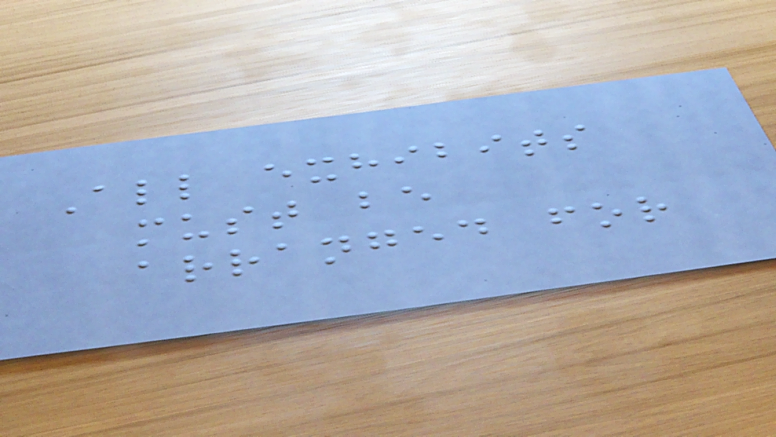All exhibits
must be
arranged for
